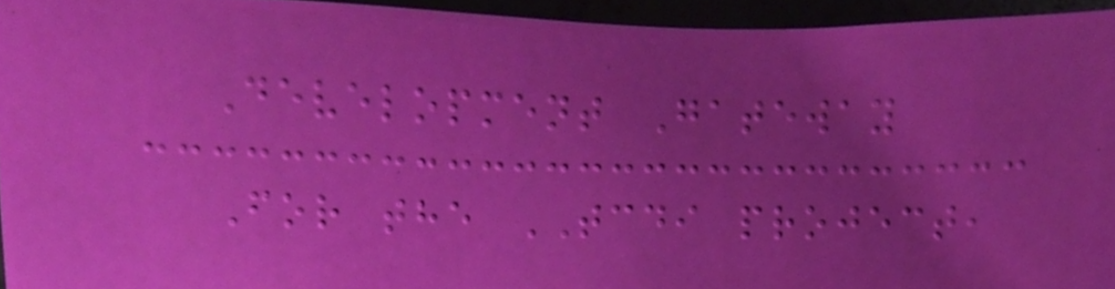Development Gateway
For the TCDI project,
